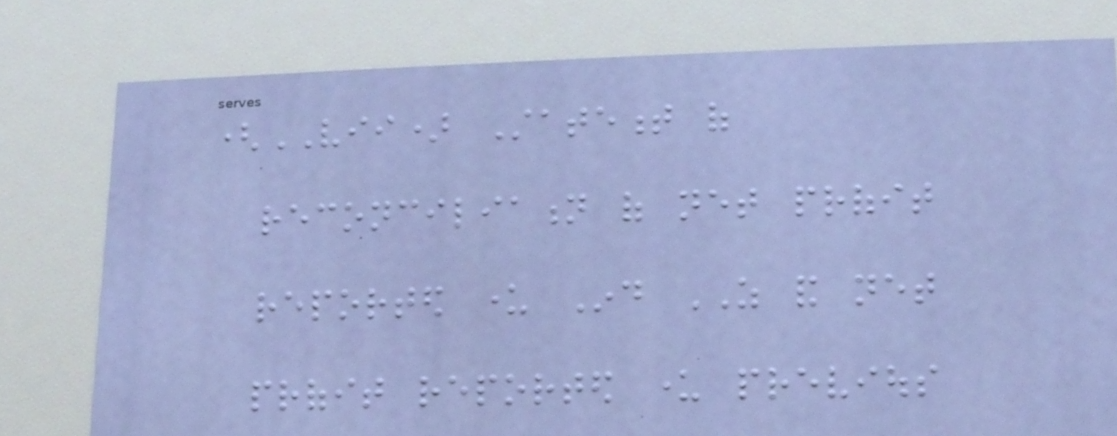(VII) Statement of
reconciliation of net profit
reported under Ind AS and net
profit reported under previous
